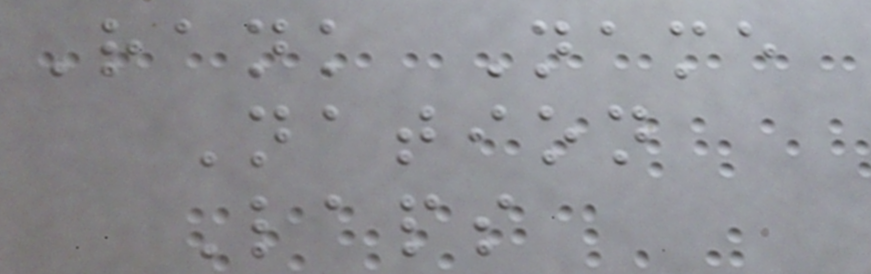Rank Name
Nation
Laps
